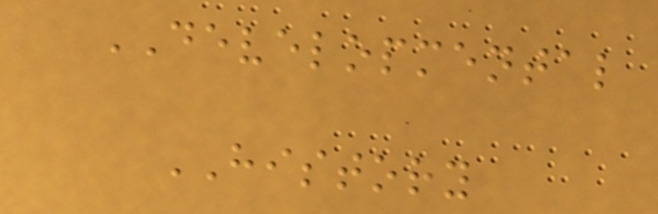DEVELOPMENTAL
HISTORY
